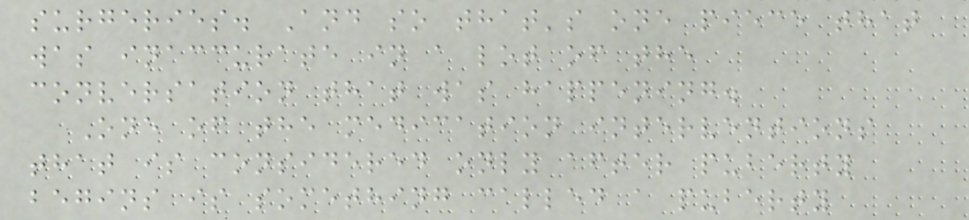surgeries. And so that's one piece that
was inaccurate in a lot of the
conversation that was happening.
One of the medication interventions
that is considered only after puberty
begins is something called a puberty
